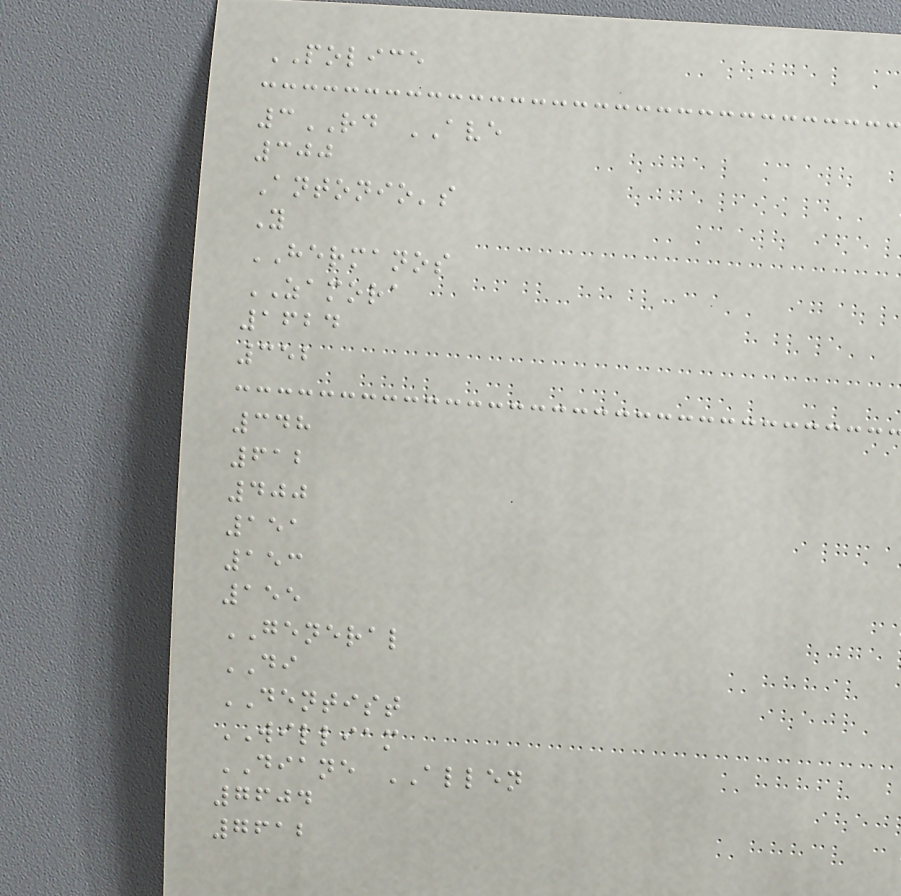POLICE
3RD AVE
300
Antonio's
Y
HERMANOS
ZAMORA
1624
352
348
612
400
151
153
155
GENERAL
DI
DENTIST
WILLIAM
DIANE ALLEN
7604
7612
